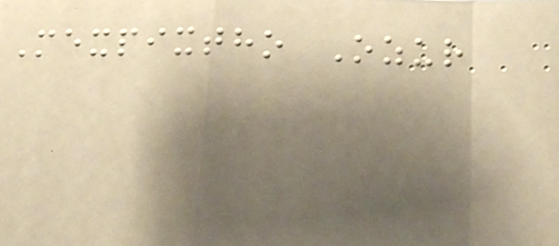Mexpixtho Ozur
